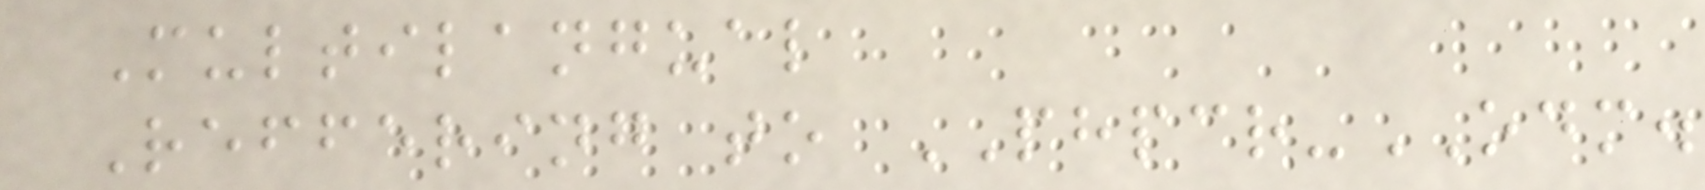Multilangual
Reffering to PHPCR-ODM.
